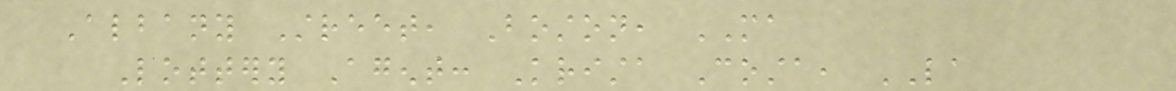Albany Street, Boston, MA
Lottery Agent: Krista Costa, LA
